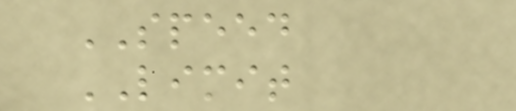SPEED
LIMIT
